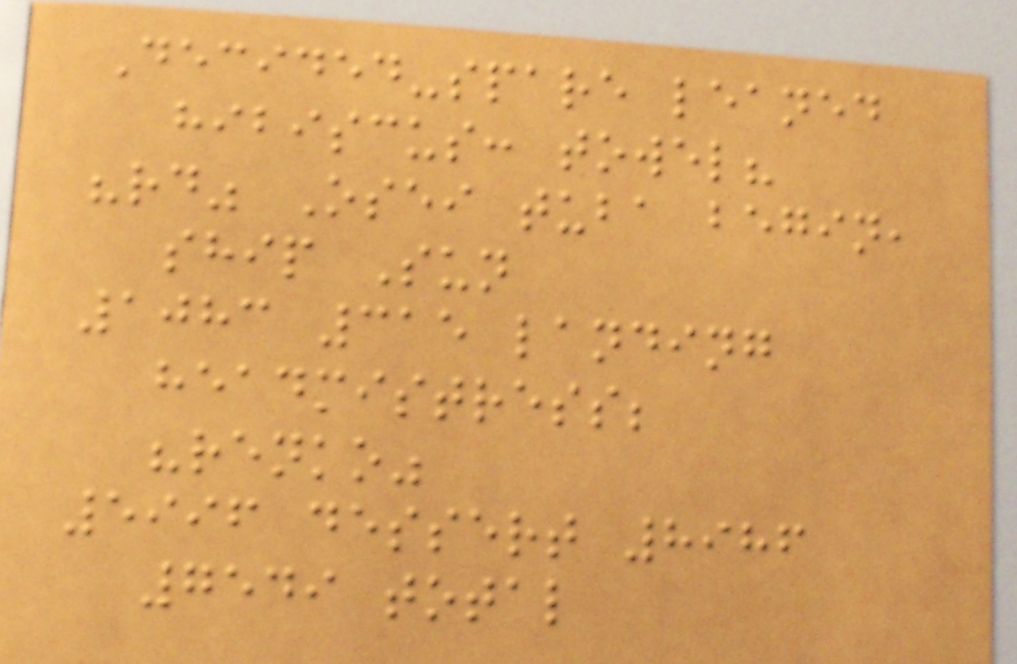Decided-spare leaned
hibiscus: towel?
"rd" Osei tuba begin,
ship Sun
1083 315 landing
headmistress;
"renko"
5996 dessert 8986
7549 total
